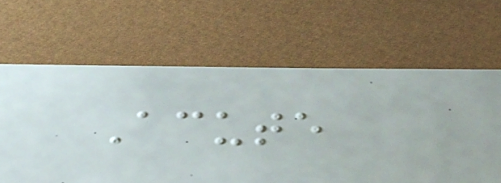Acute
